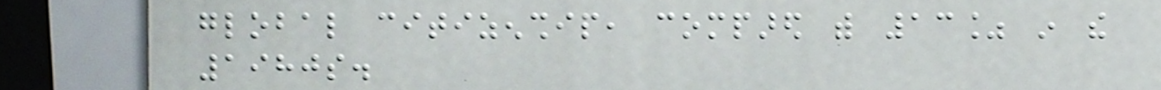global citizenship, compared with 13% in the
1980s.
